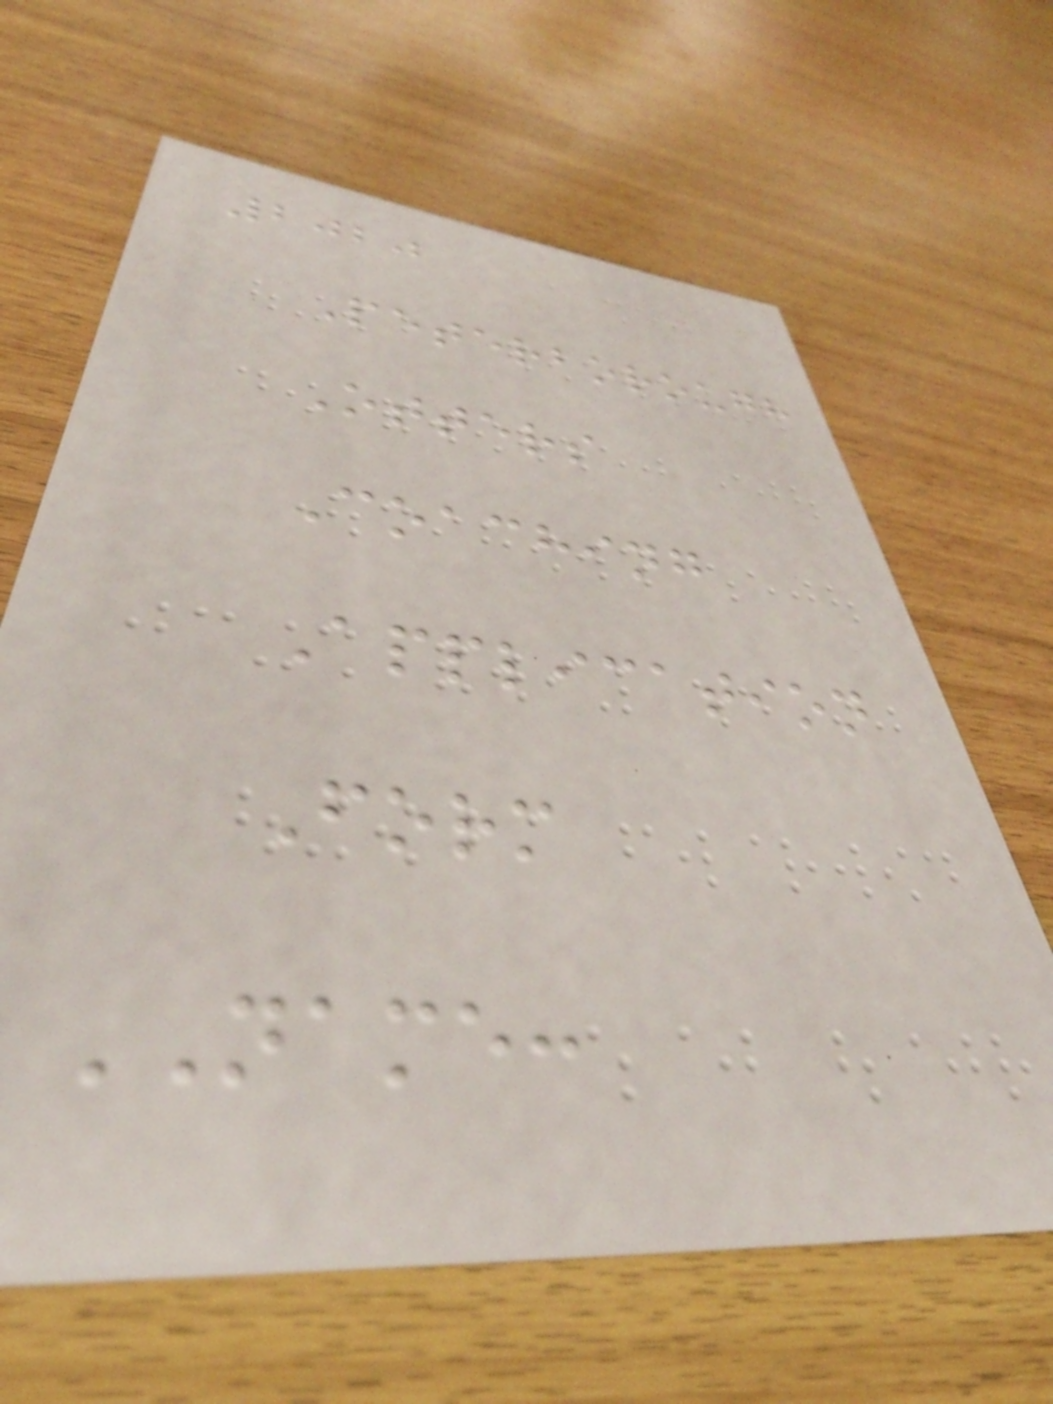2020
Peterborough
Otters
Coaching
Application
Form
NAME:
